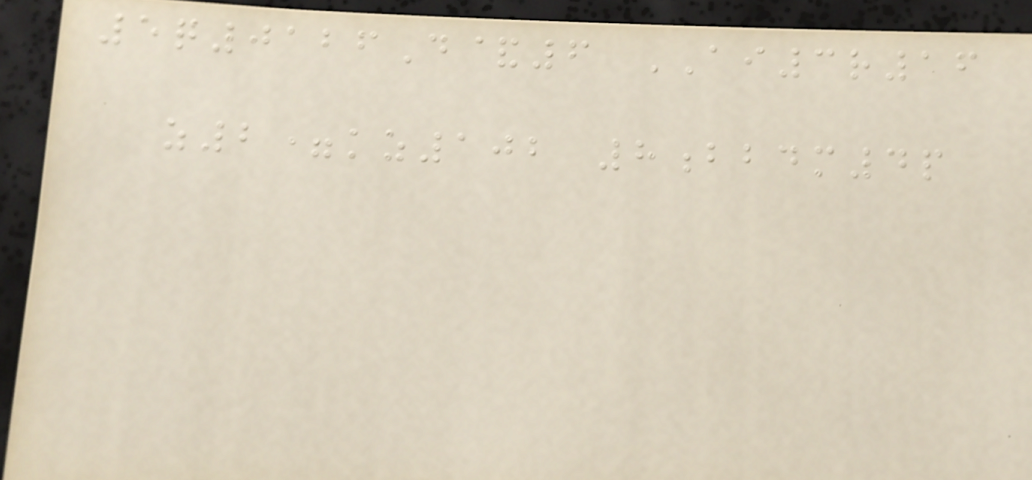5q0126D&6 AI3r16
z2=kz102 8bbdm4p
